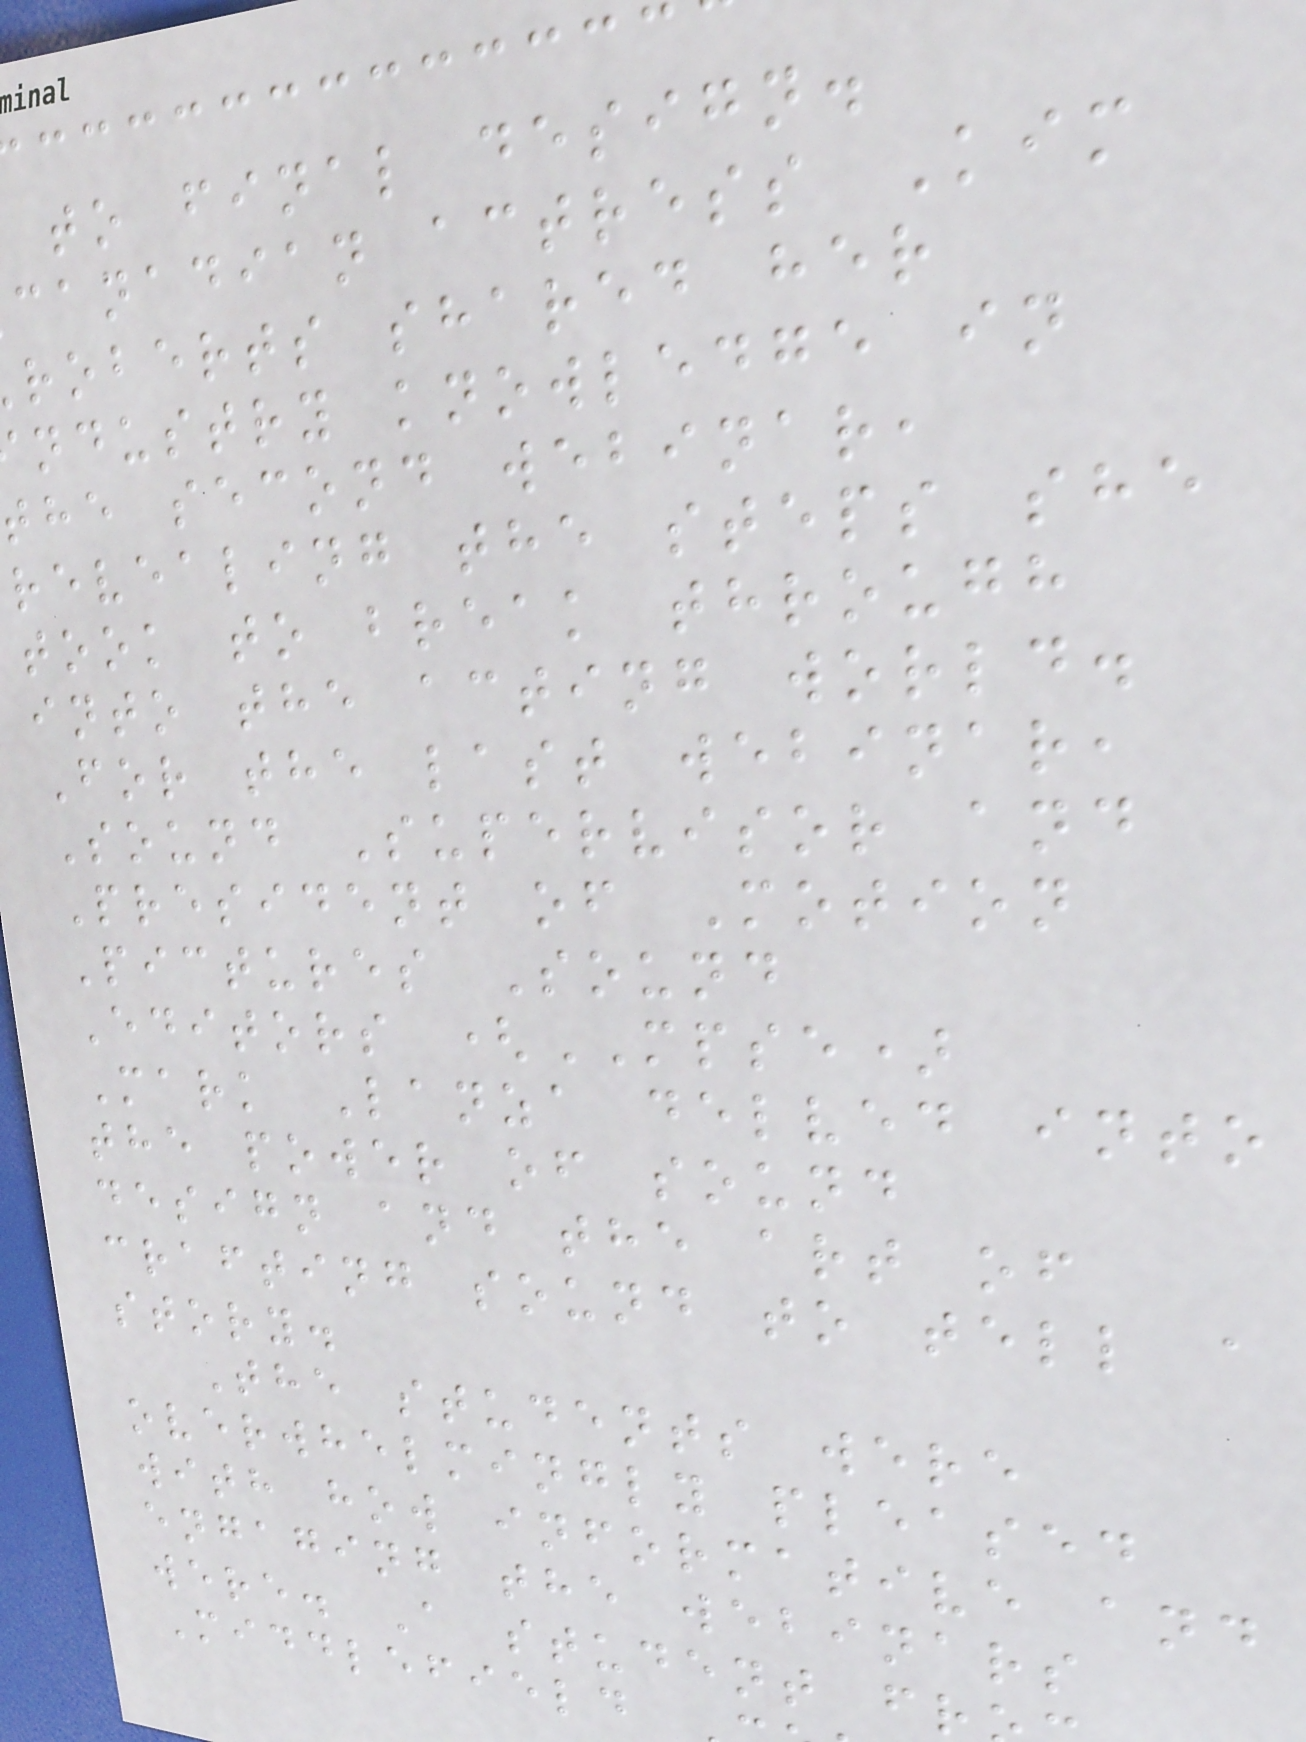to final design.
canadian actress Kim
roberts shared her
ndustry knowledge in
the second webinar,
revealing the steps she
took to break through
into the acting world.
For the last webinar,
Sound Supervisor and
President of Motion
Pictures Sound
Editors (MPSE)
Mark Lanza delved into
the power of sound
design and the art of
crafting sound to tell a
story.
The students were
overwhelmingly pleased
with how informative and
engaging the webinars
were. A student fr
Middlefield
